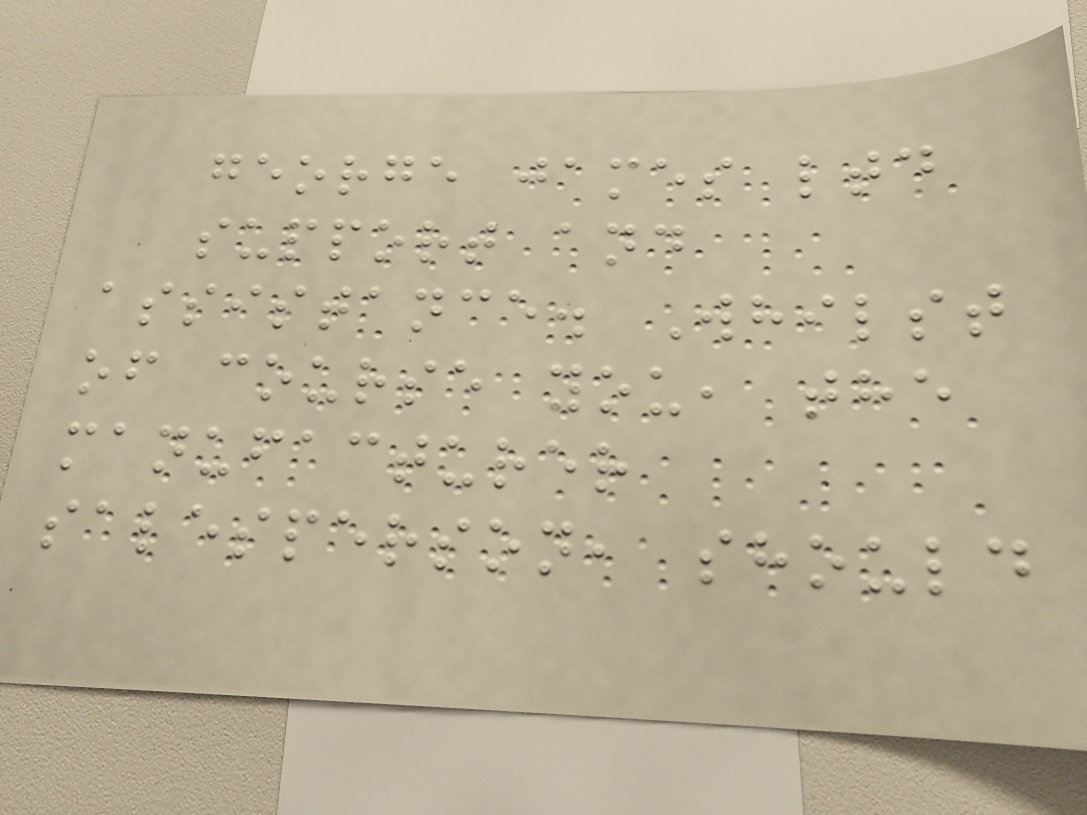george james ltd
support and
assistance. Whilst
of course you, the
manufacturer
salesperson, should
